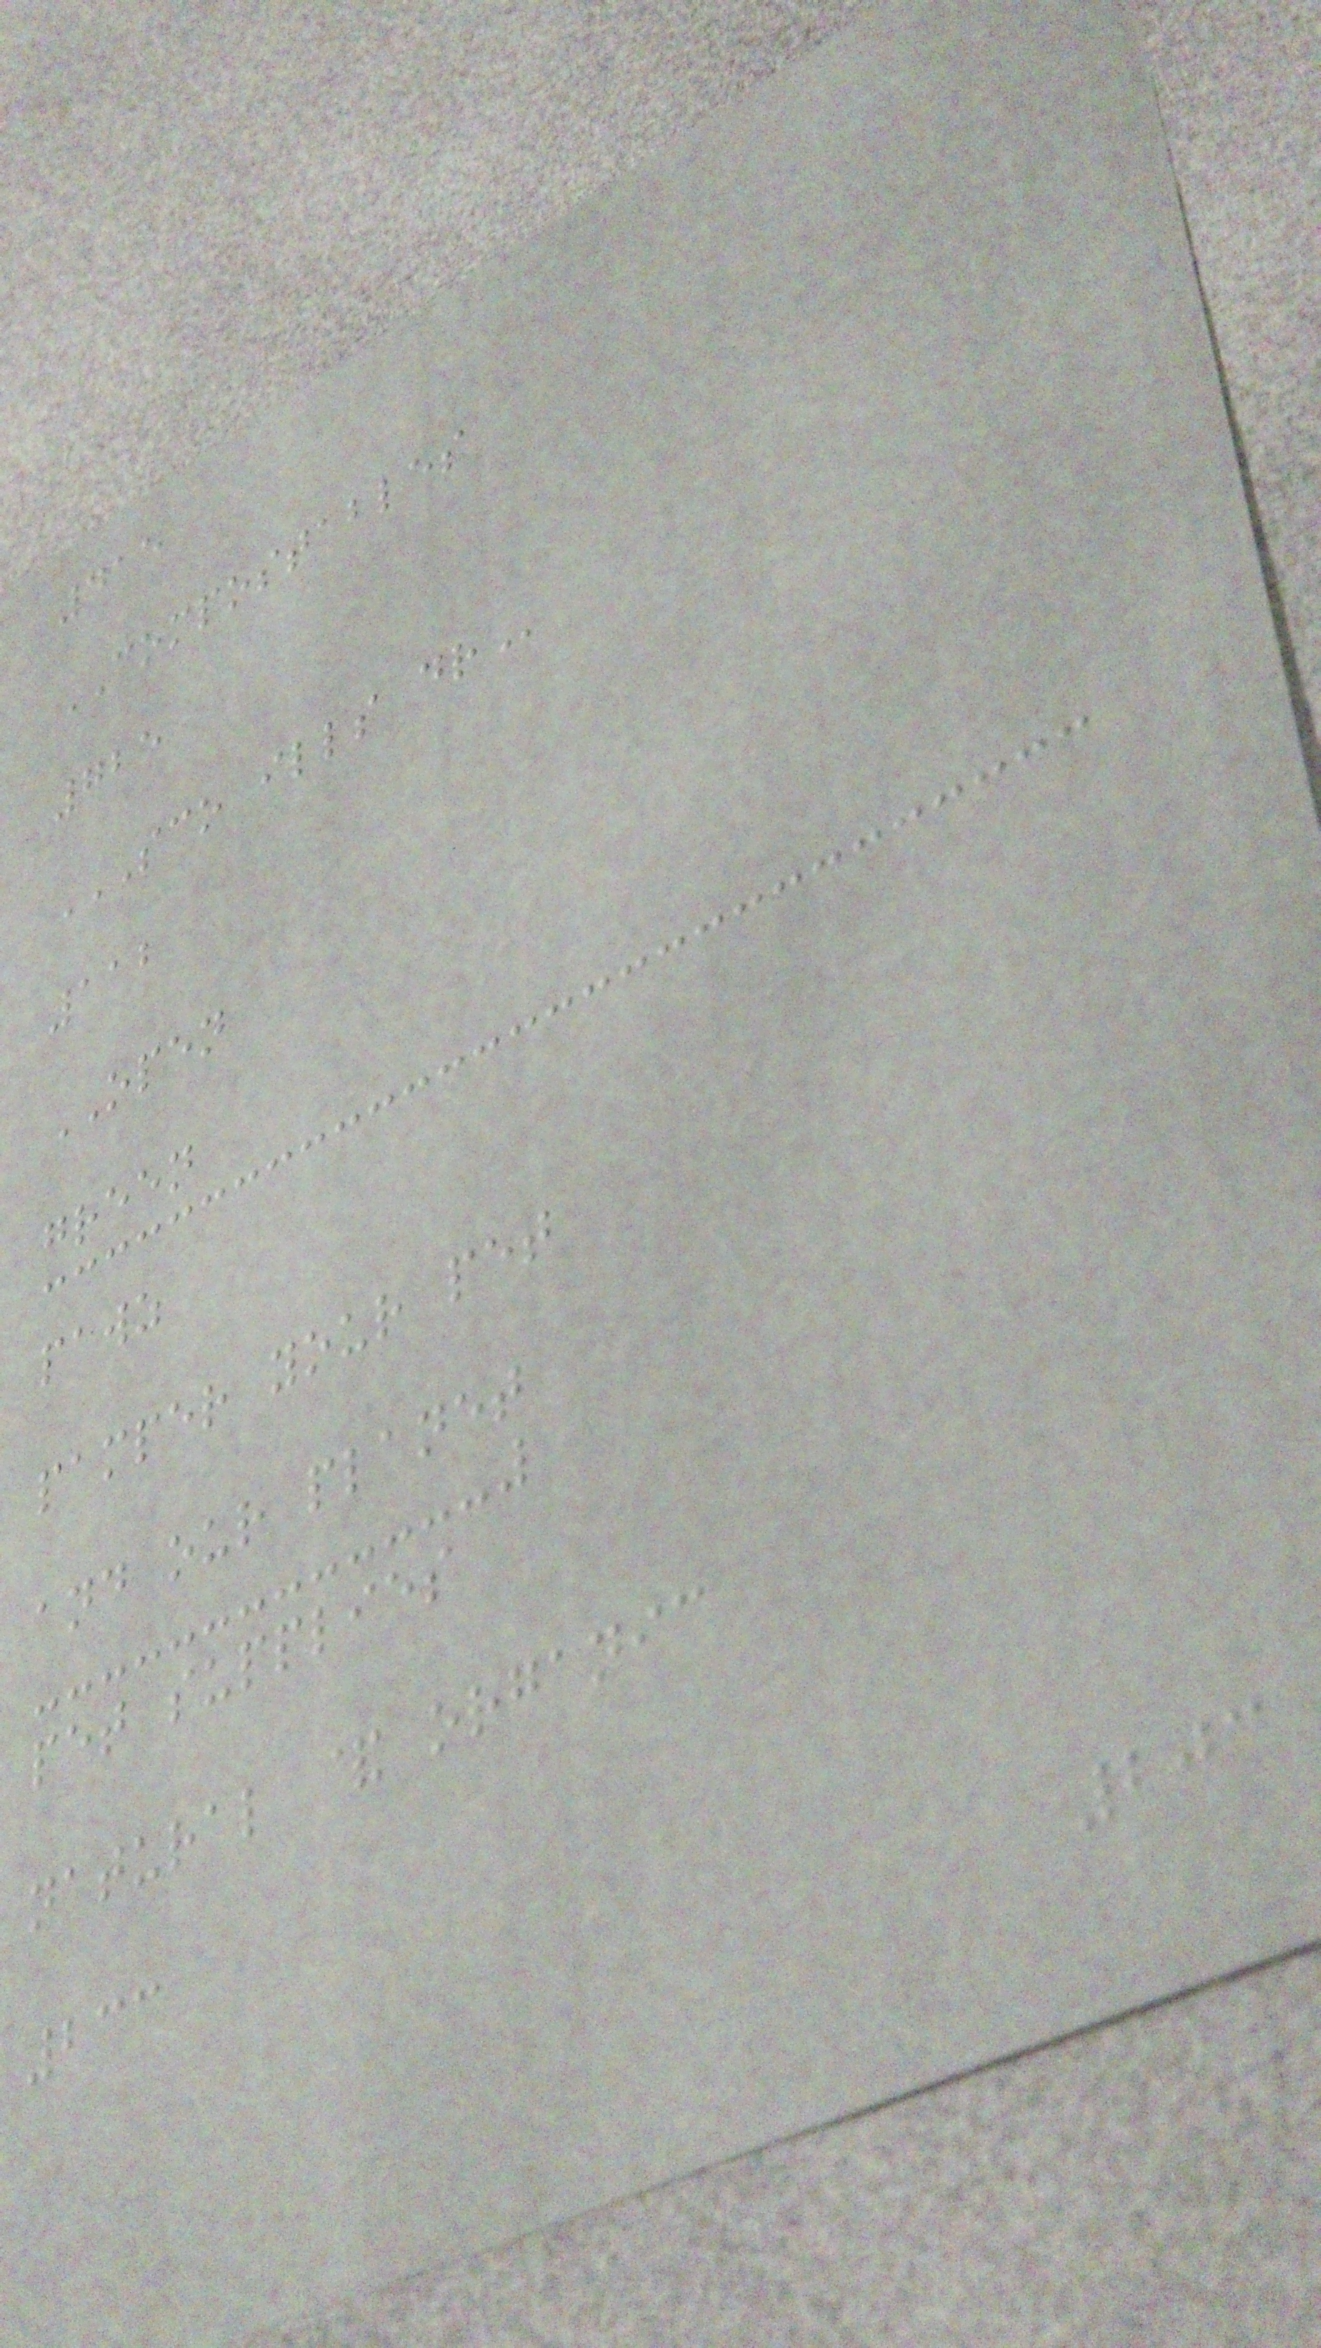415
COMPOSTABLES
725
SCO ILLS DR
112
OPEN
green
pawz
pamper your pet
and our planet
pet supplies
natural & organic
233
203
